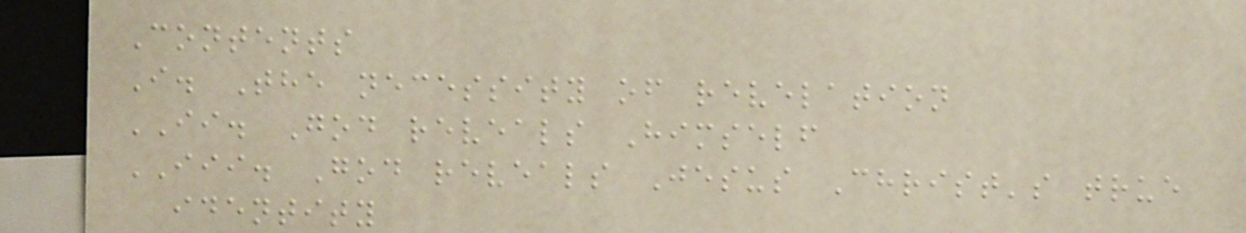Contents
I. The necessity of revelation
II. God reveals Himself
III. God reveals Jesus Christ's true
identity
